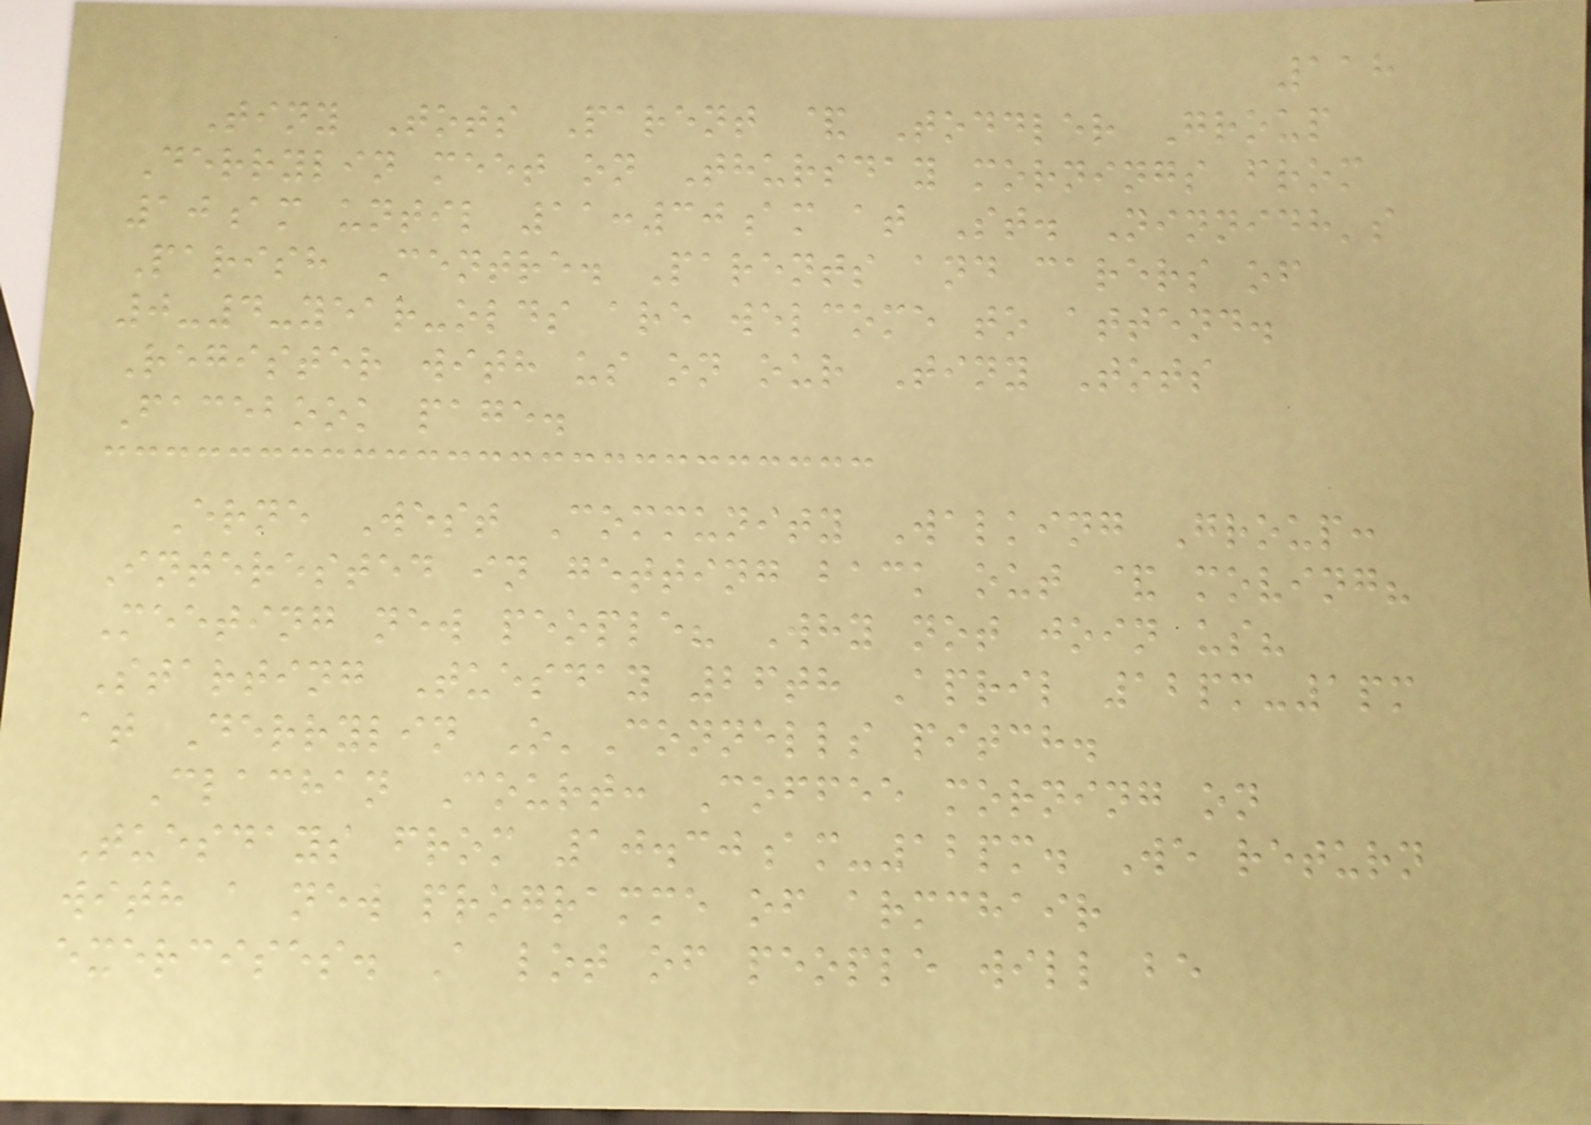118
Tiny Tots Parent & Toddler Group
Derrylin meet on Thursday mornings from
10am until 11:30am at St. Ninnidh's
Parish Centre. Parents and carers of
0-4-year-olds are welcome to attend.
Register with us on our Tiny Tots
Facebook page.
Erne West Community Walking Group:
Interested in getting back out & moving?
Meeting new people? Why not join us?
Starting Tuesday 26th April 12pm-1pm
at Derrylin O'Connells pitch.
Clachan Court: Coffee morning on
Tuesdays from 10.30am-12pm. We return
with a new programme of armchair
exercises. A lot of people will be
